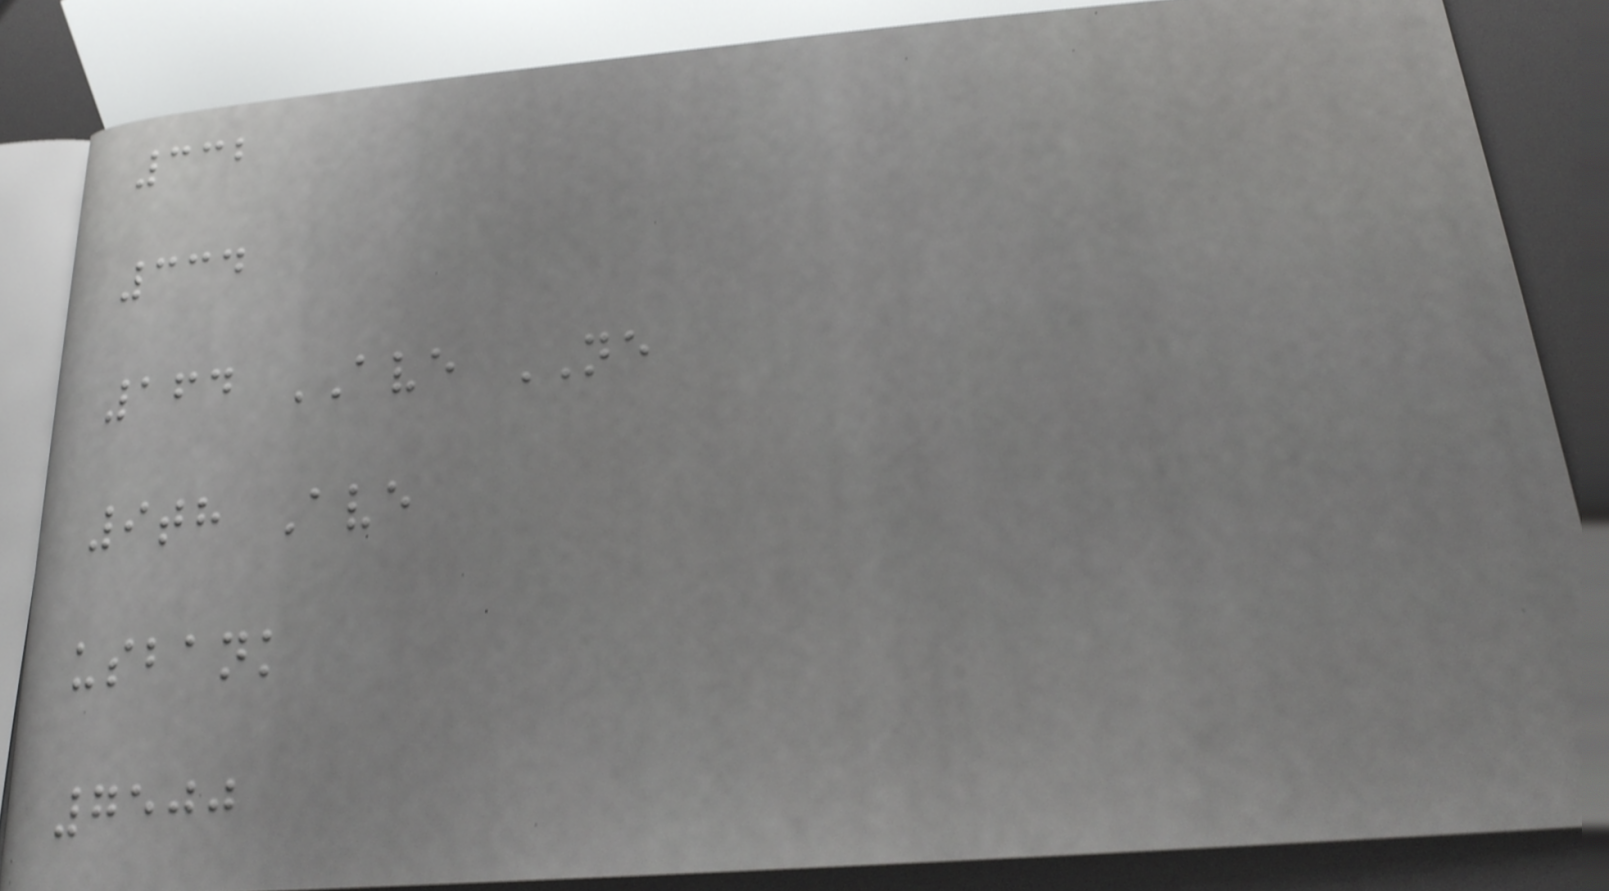332
334
164 AVE NE
9th Ave
usbank
7500
